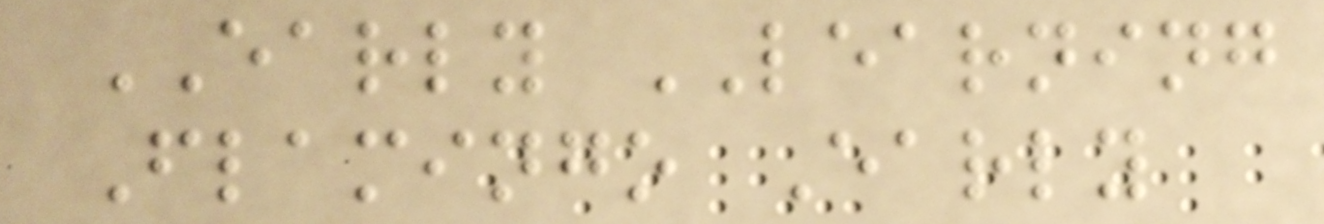EARLY LEARNING
Flamingo Early
